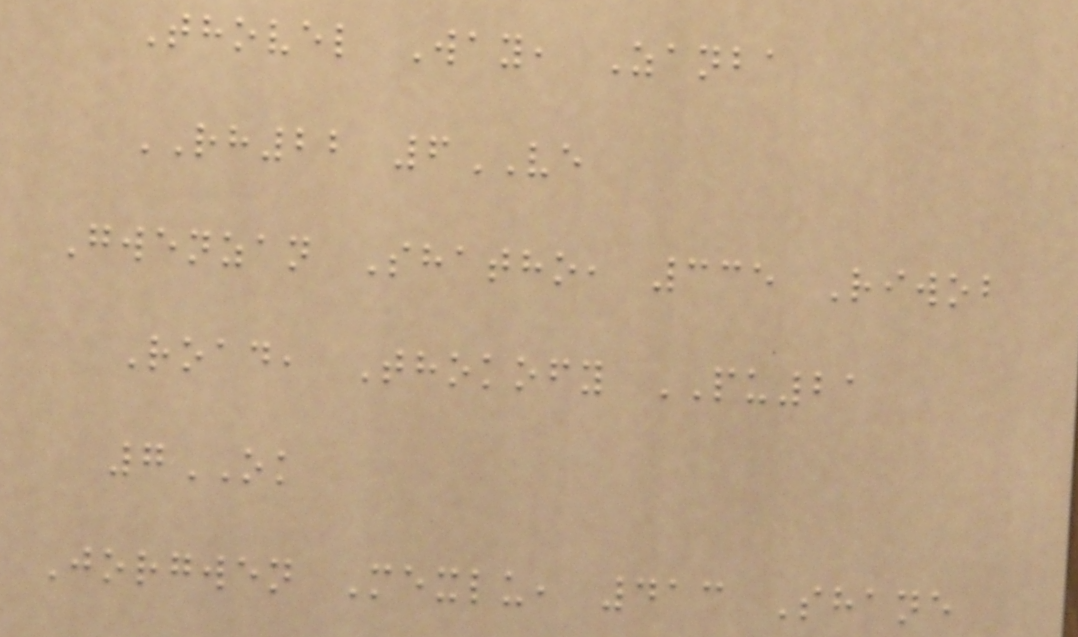Thovel Way, Zanba
RH22 6VE
Gwenzan Shatho, 335 Riwob
Road, Thokofy PU21
7OK
Jorgwen Mexlu, 413 Shane
